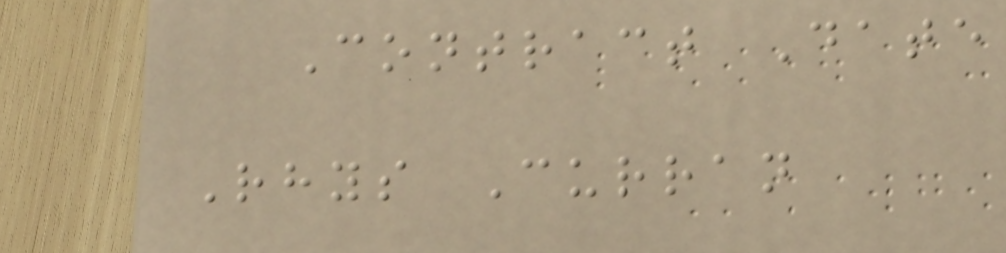Contract Date
Rhys Curran
